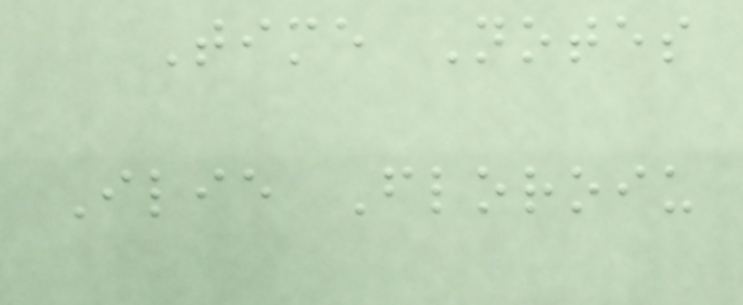Time Notes
Ilie Floroiu
